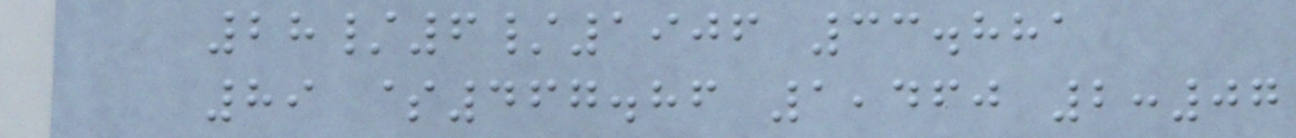28/6/1906 33.881
89 $467.86 1,460 2:07
